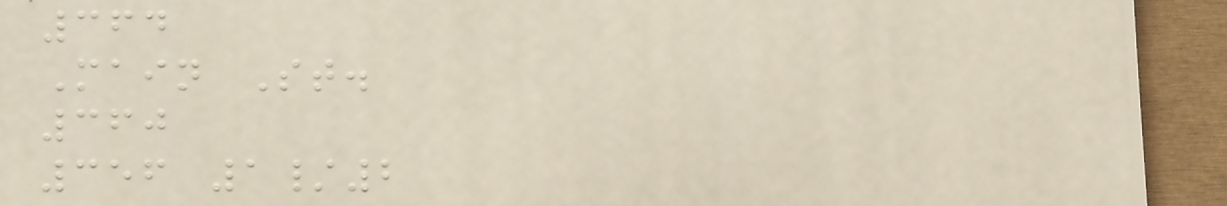364
Main St.
360
356 1/2
